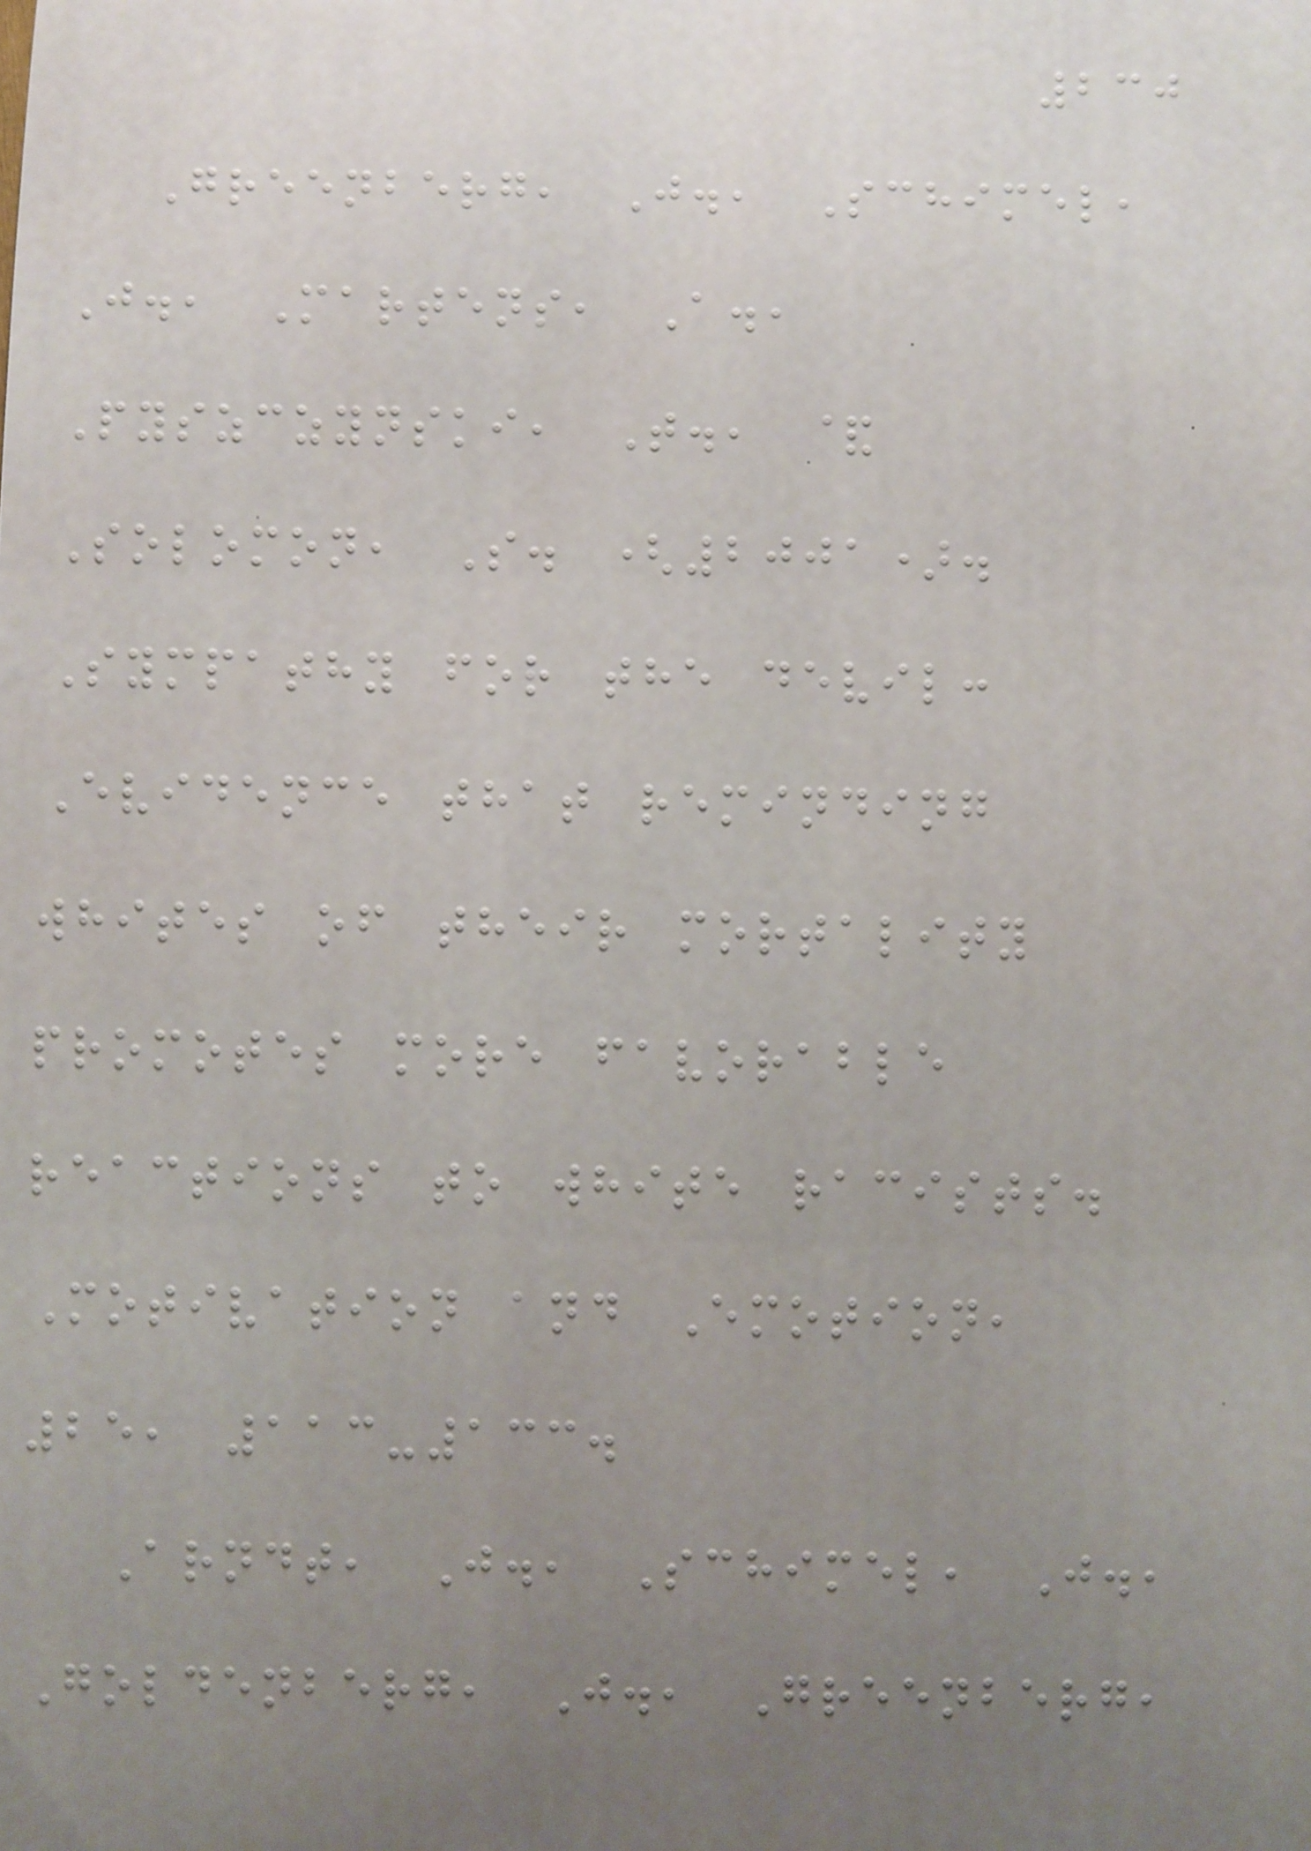230
Greenberg, J., Schimel,
J., Martens, A.,
Pyszczynski, T., &
Solomon, S. (2001).
Sympathy for the devil:
Evidence that reminding
whites of their mortality
promotes more favorable
reactions to white racists.
Motivation and Emotion,
25, 113-133.
Arndt, J., Schimel, J.,
Goldenberg, J., Greenberg,
